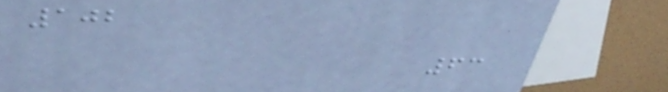102
63
